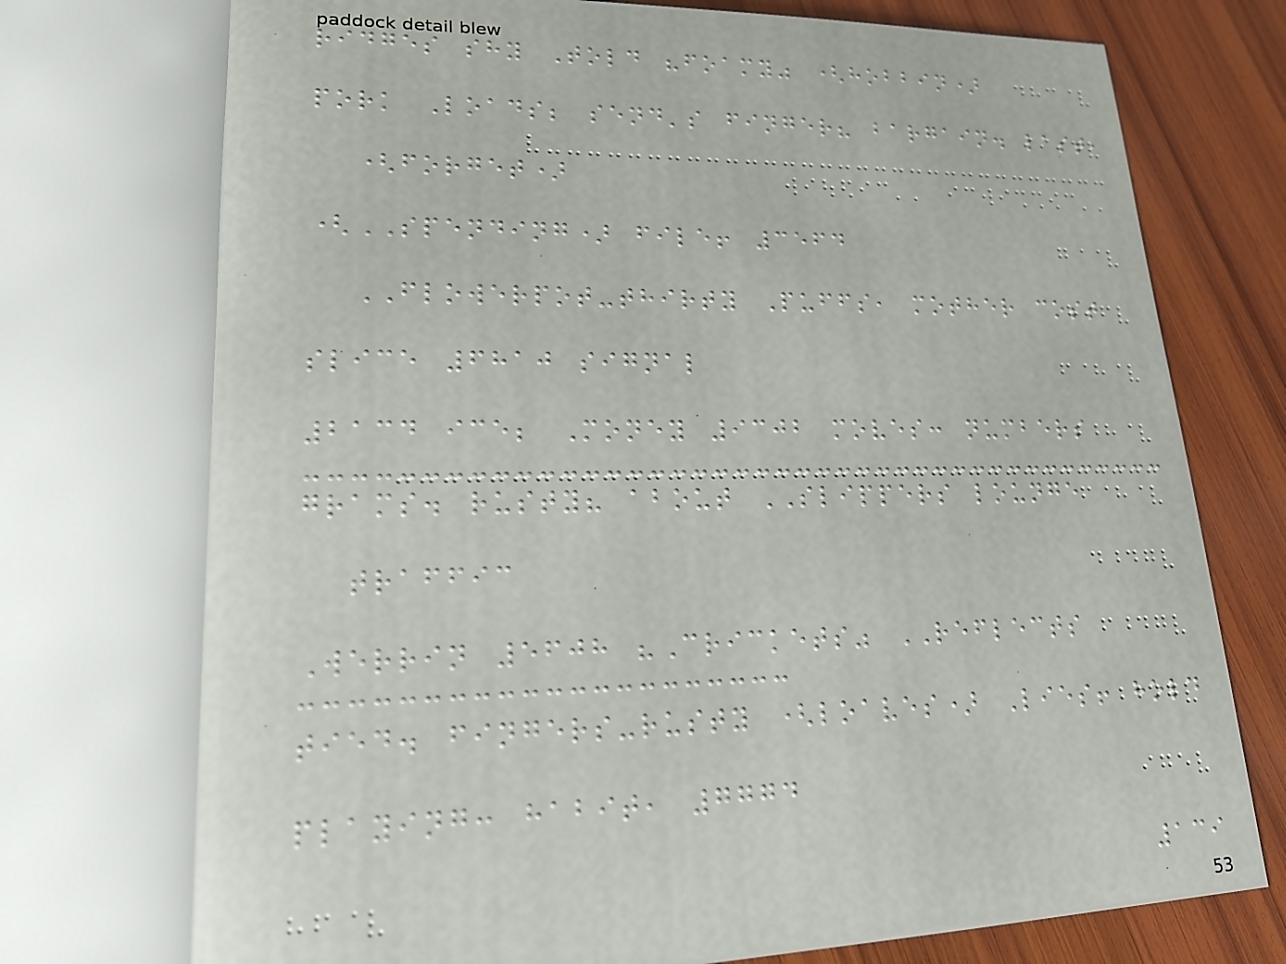ridges shy Told "foamy" (hobbin)
pork Loads; send's finger? bargain. last,
(forget)
(SPENDING) file! 3564
FLOWERPOT-thirty Puffs, mother cost
slice 6810 signal
2134 ice; Money 9302 moves: numbers
grams. rusty? about SLIPPERS lounge
traffic
Werrin 5608 "Crickets" REFLECTS
tied. fingers-rusty (loaves) Lies! hold
playing: habit, 7774
139
